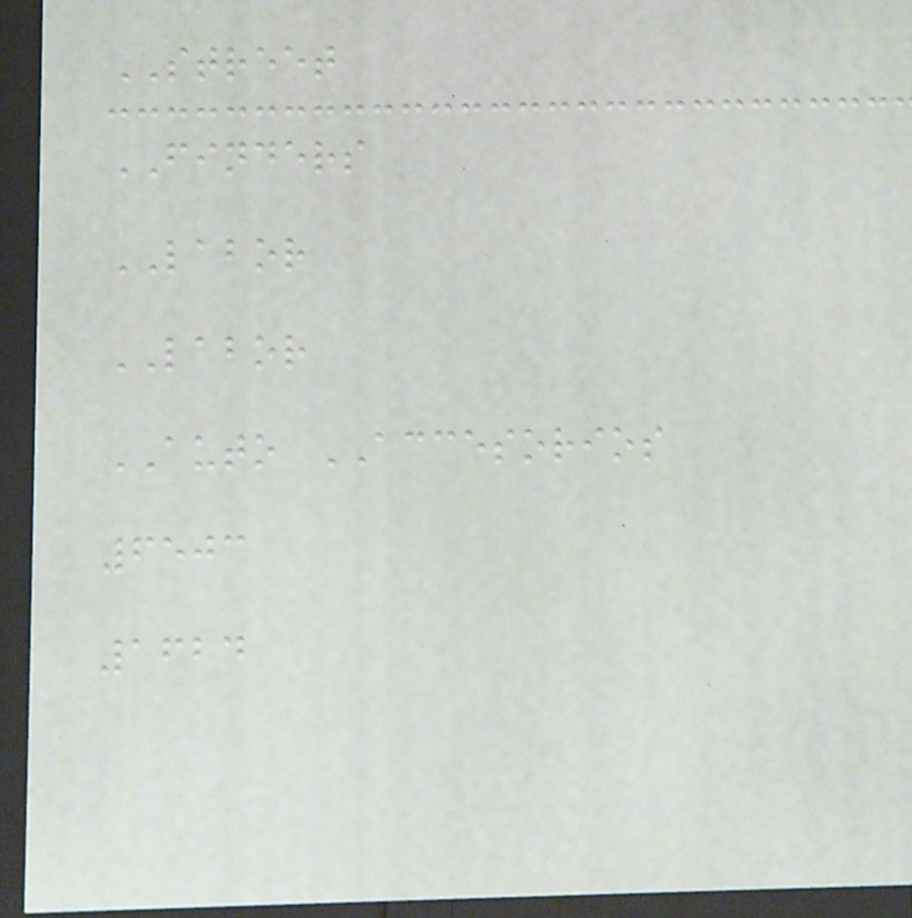STREET
FINDERS
LABOR
LABOR
AUTO ACCESORIOS
6503
1624
